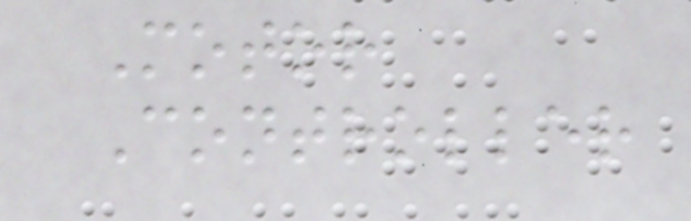Motor
Controller
